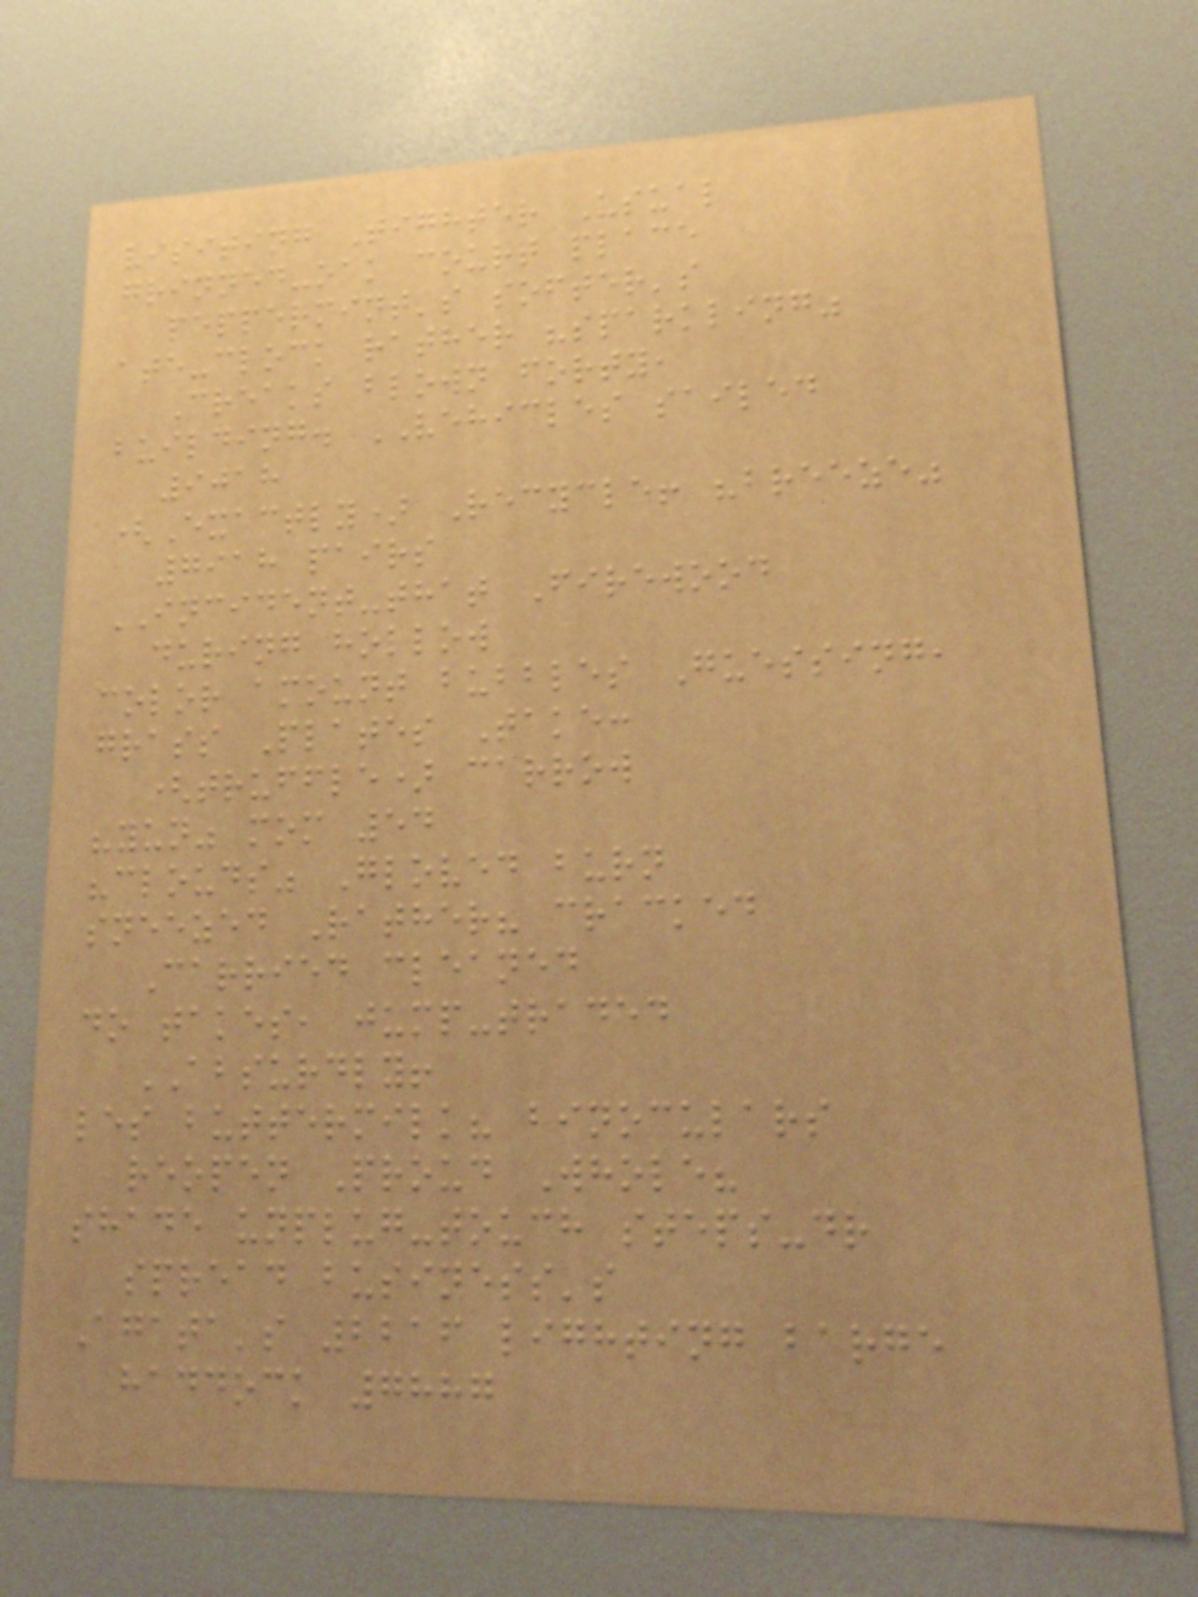visiting Tighter Usual
grinned-oak court place
peppermint's softer's
ate-clock rather "sparkling"
Creaks blown forty,
building. VEHICLES sailed
9018
(Exactly) Recycle! "breeze"
7918 pairs
INCIDENT-that Firewood
during hollow
color amount bubbles Guessing,
grass Plates Take:
(truffle) carrow
"yun" mom 54
"clouds" Gloved burn
sneezed Rather? cracked
Carried cleaned
do takes, jump-traded
ABSURDLY!
les buttermilk? binoculars
reopen Proud Whole?
shade unplug-touch steps-dr
spread business's
Agata's 2216 lighting barge
haddock 7887
